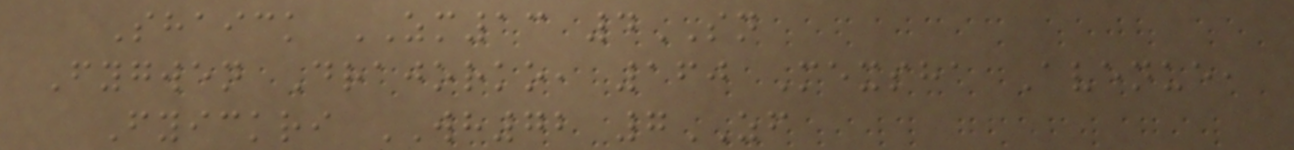Shaick ZM13 4SN
Fygwen Drajorko, 160 Mexsha Avenue,
Fyickri WH72 7ZF
